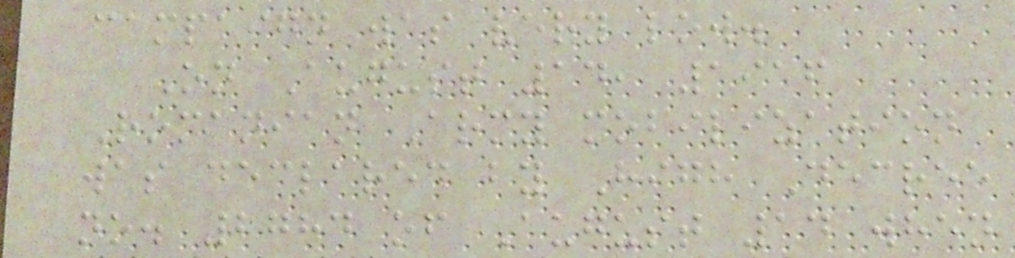campaign was very low.
On August 14, 1916
Romanian Army mobilization
was declared by High Decree
no. 2784 of August 14 when
